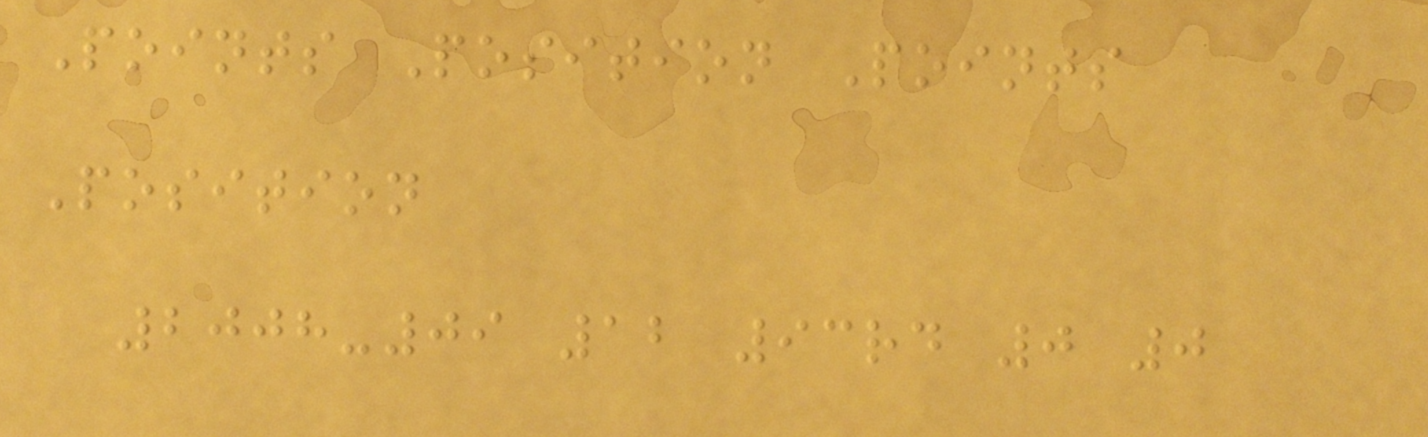Points Position Points
Position
2008-09 12 93rd 0 0
